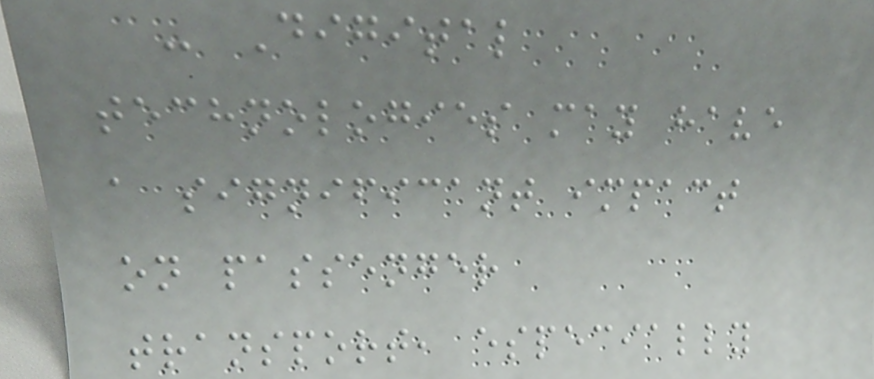- Digital
technologies may have
a significant impact
on passenger
transport, especially
